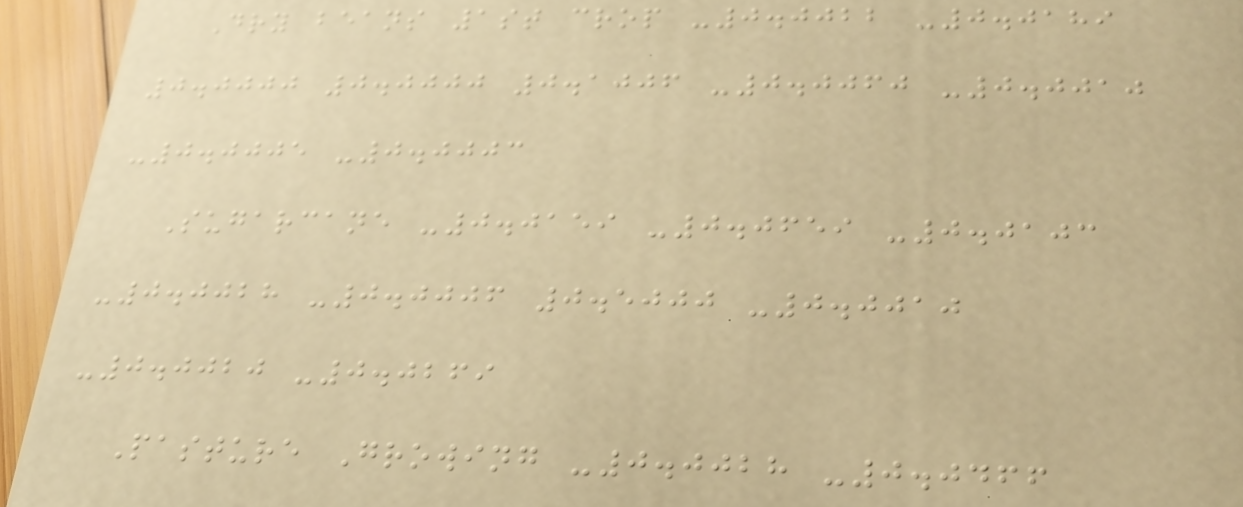Dry beans 1st crop -0.0022 -0.0189
0.0000 0.0000 0.1006 -0.0060 -0.0010
-0.0005 -0.0003
Sugarcane -0.0159 -0.0659 -0.0103
-0.0028 -0.0006 0.5000 -0.0010
-0.0020 -0.0269
Pasture Growing -0.0028 -0.0466
